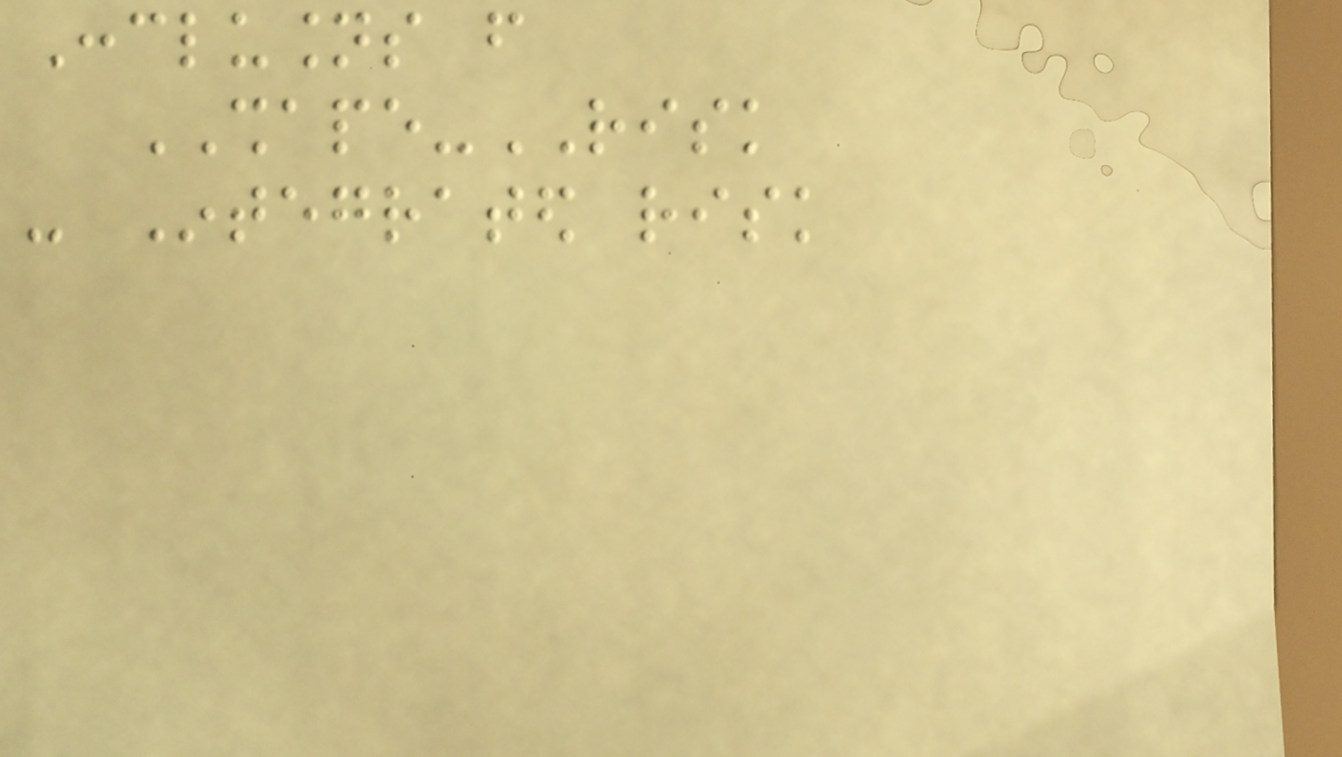Conclusions from
SHAPE-RISK
- Integrated risk
